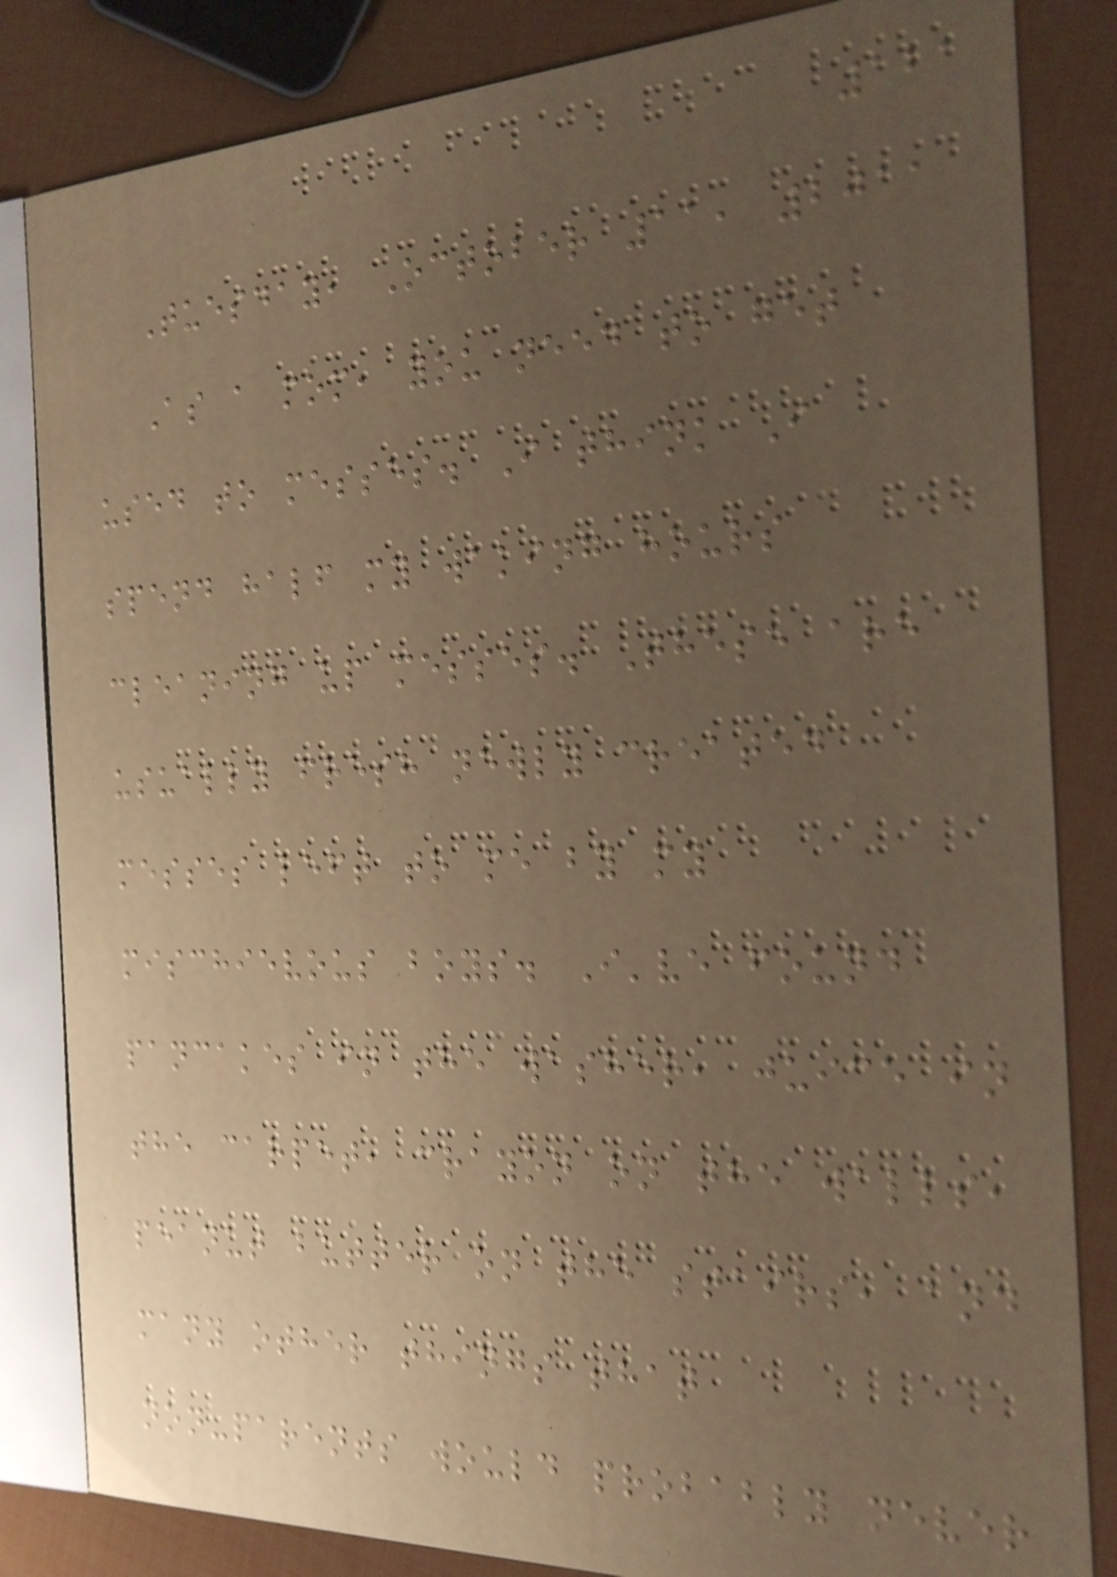121
Tuesday, October 11, 2011
As a mom, you need to get
used to messes. I think I
spend half my waking hours
cleaning up messes. These are
usually fresh newly created
messes left to me by my
mischievous boys. I've found
pancakes in the washer, juice in
the carpet, crayon on the walls,
peanut butter on the stairs, and
many other things that
non-parents would probably never
